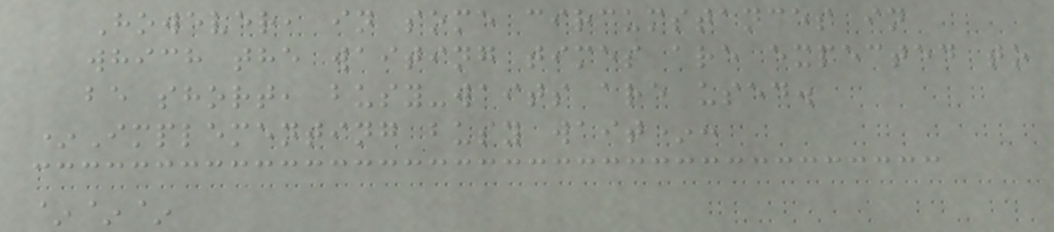However, in some circumstances in
which the waiting times are expected to
be short, busy-waits are used.
*Implementing busy wait*:
~~~
